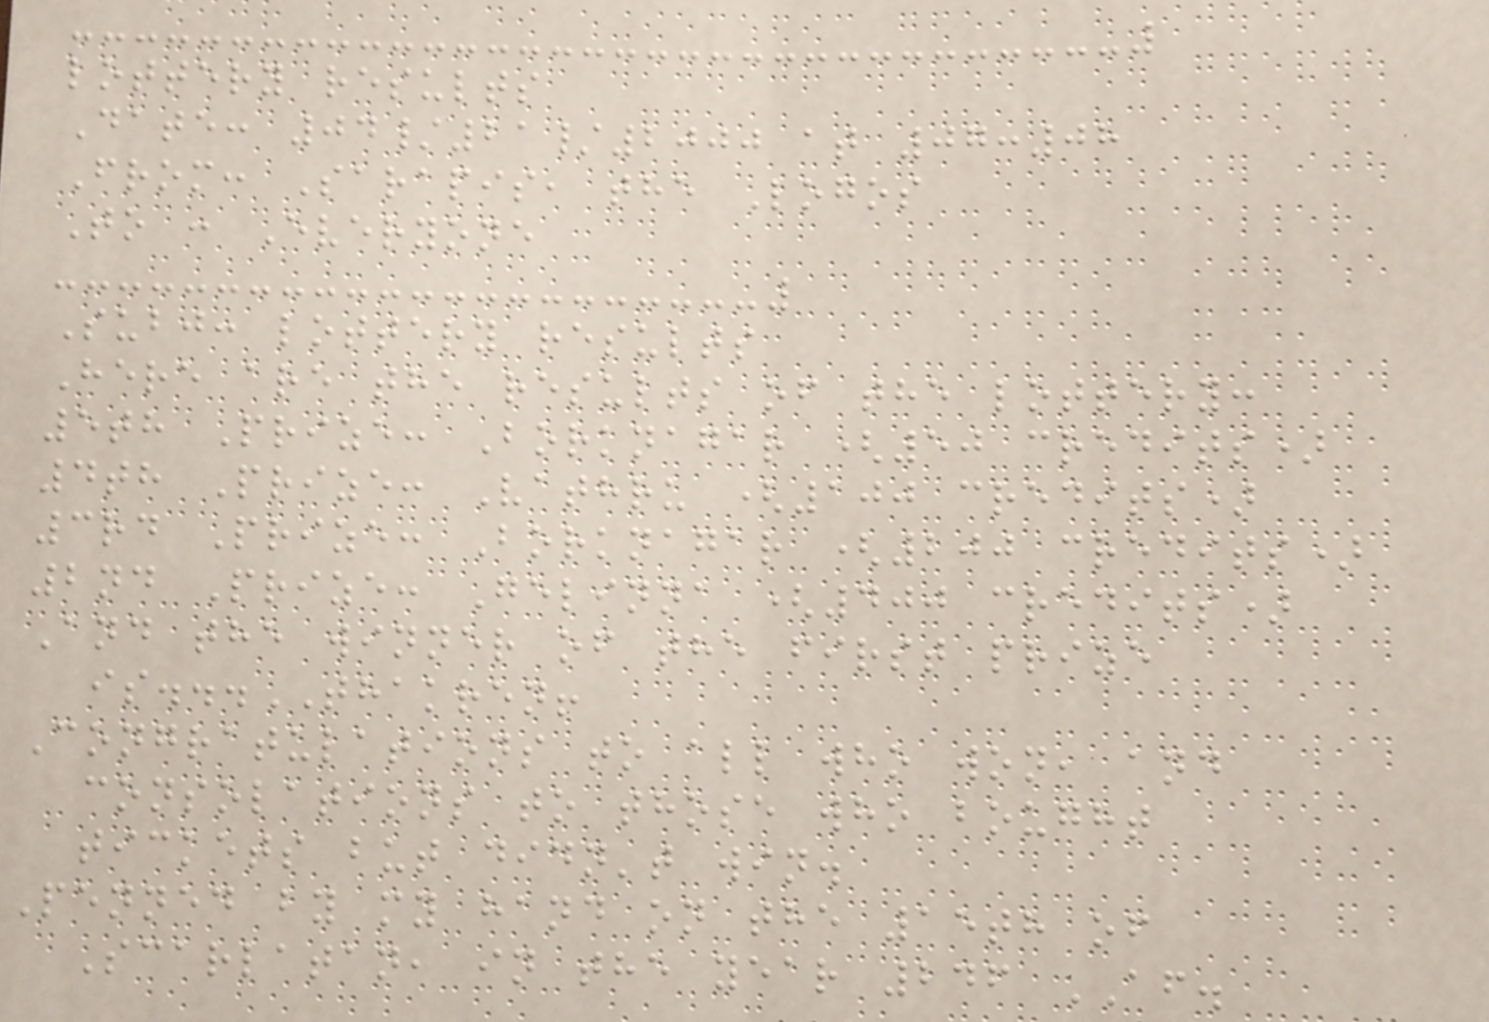lottery results
Date: 04/21/2000 at 07:08
From: Sarapis, the Logos
To : Everyone
Subj: lottery results
Here are the results of the lottery:
5th Prize: Borknagar (50 credits)
4th Prize: Vathru (100 credits)
3rd Prize: Borknagar (200 credits)
2nd Prize: Gelinna (400 credits)
And the winner of the first prize
is...THAKREN!
Congratulations to all who won, and
consolations to those who bought
tickets but didn't win.
Penned by my hand on the 15th of
Scarlatan, in the year 246 AF.
